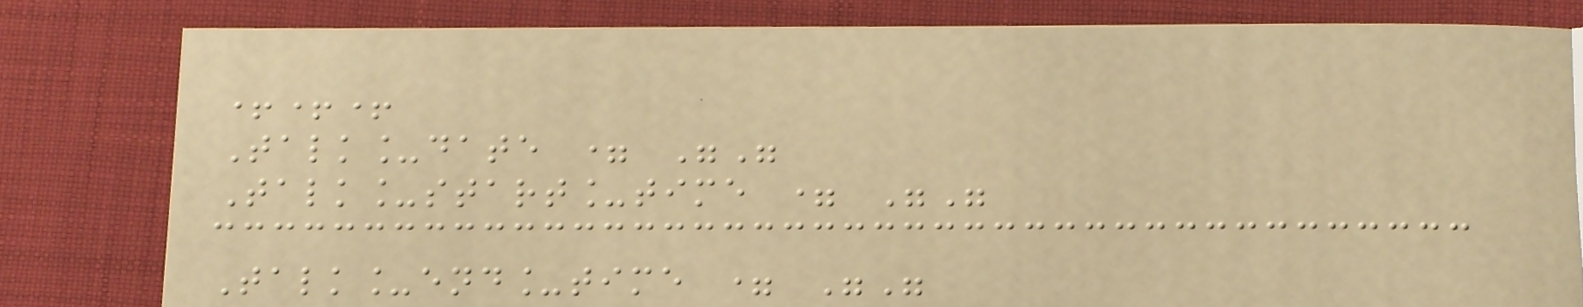+++
Talk_date = ""
Talk_start_time = ""
Talk_end_time = ""
